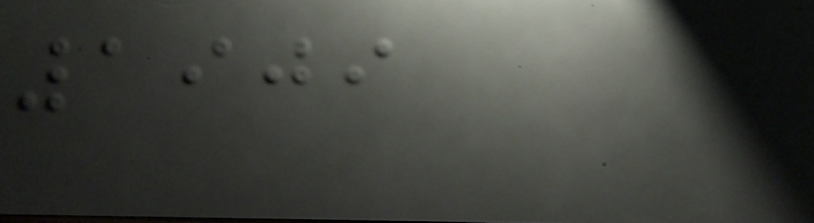1909
